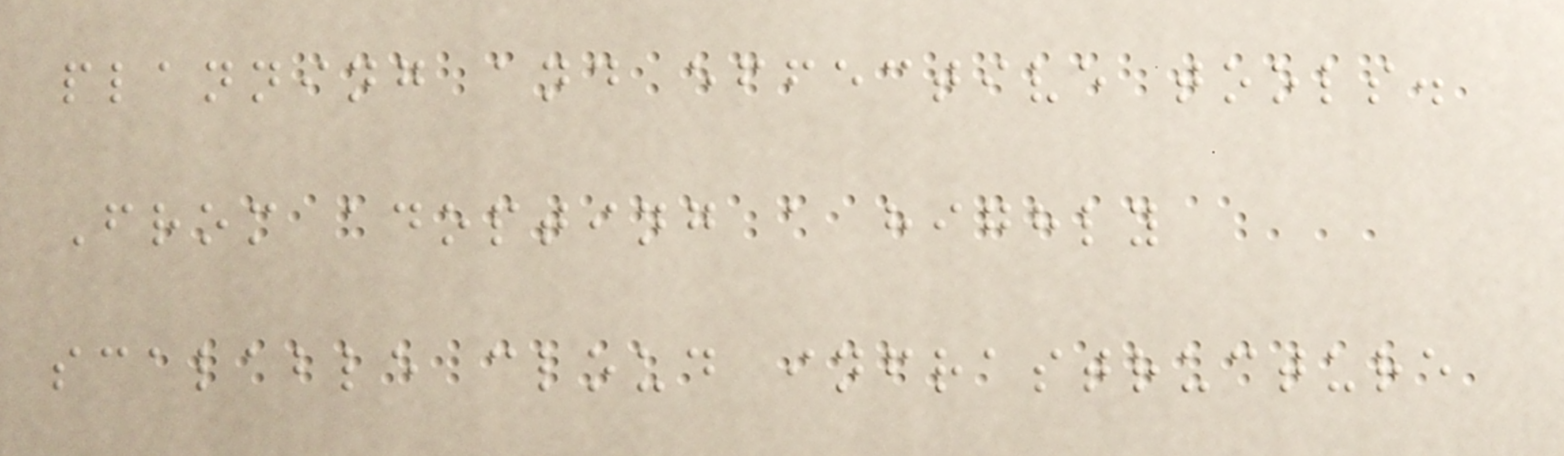planning and effective tools.
From adopting a highly
scalable cloud infrastructure
